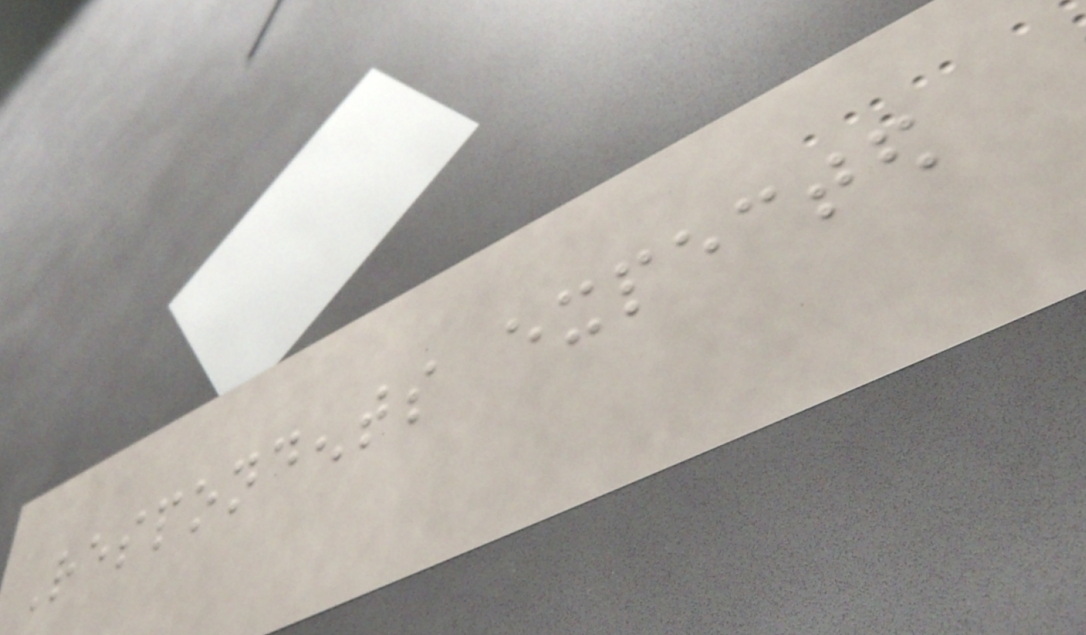Respondents expected
